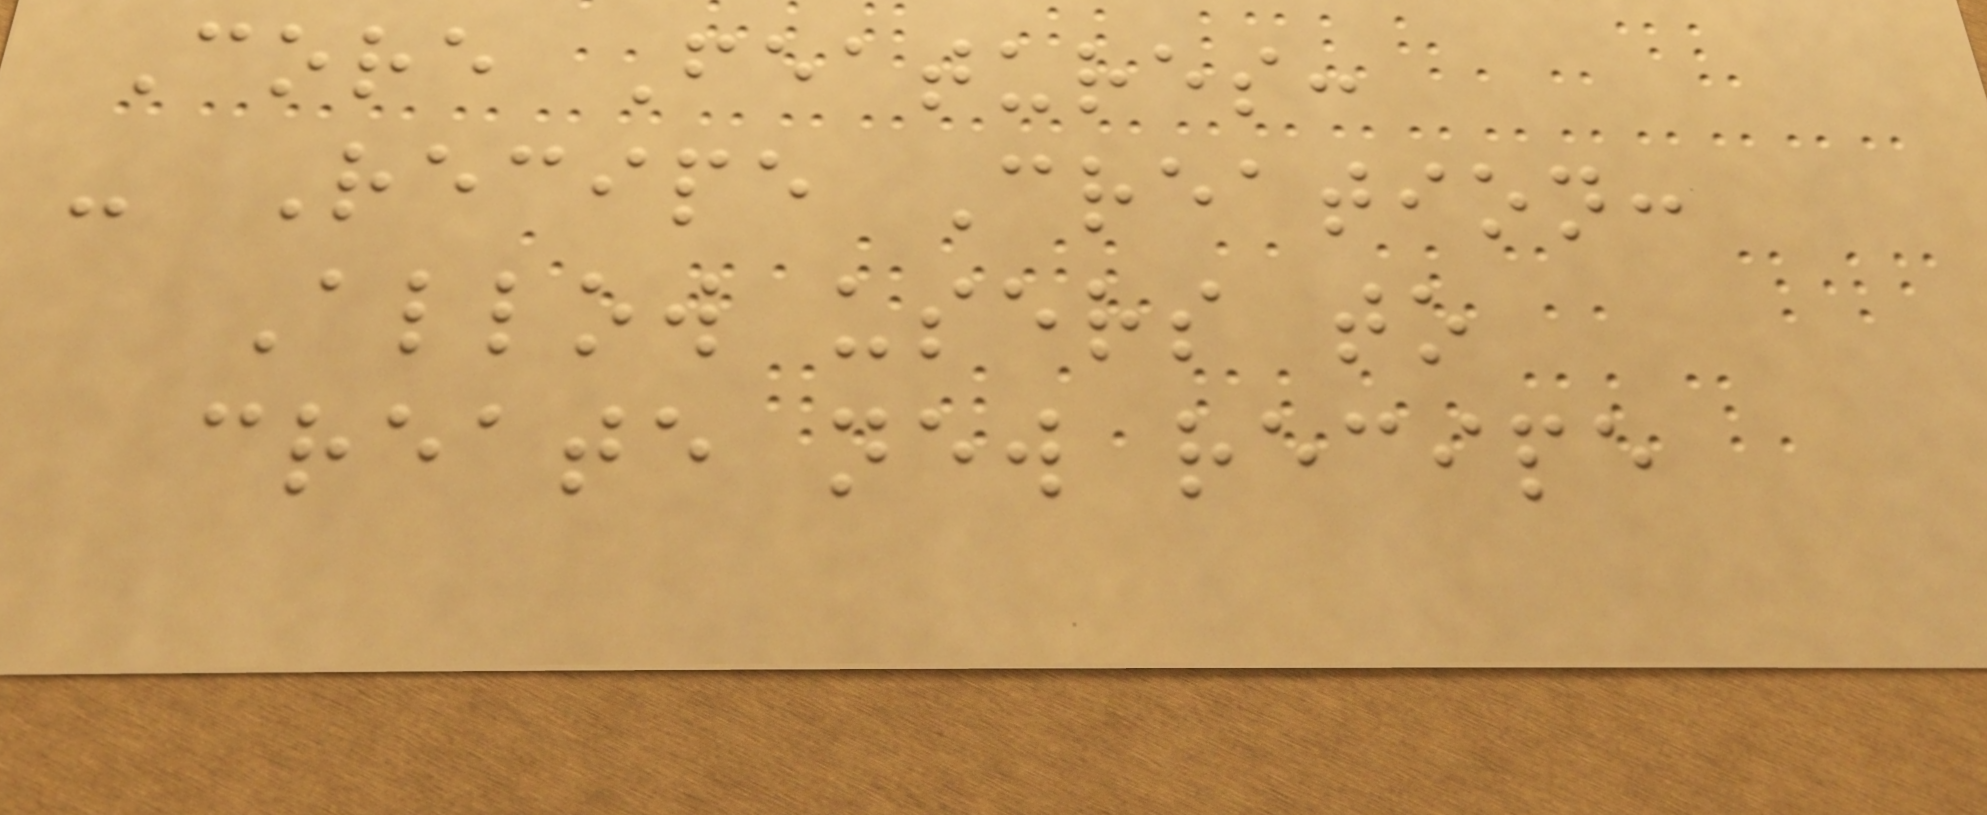Core Features:
- Recipe Creation:
Allow users to
create new recipe
